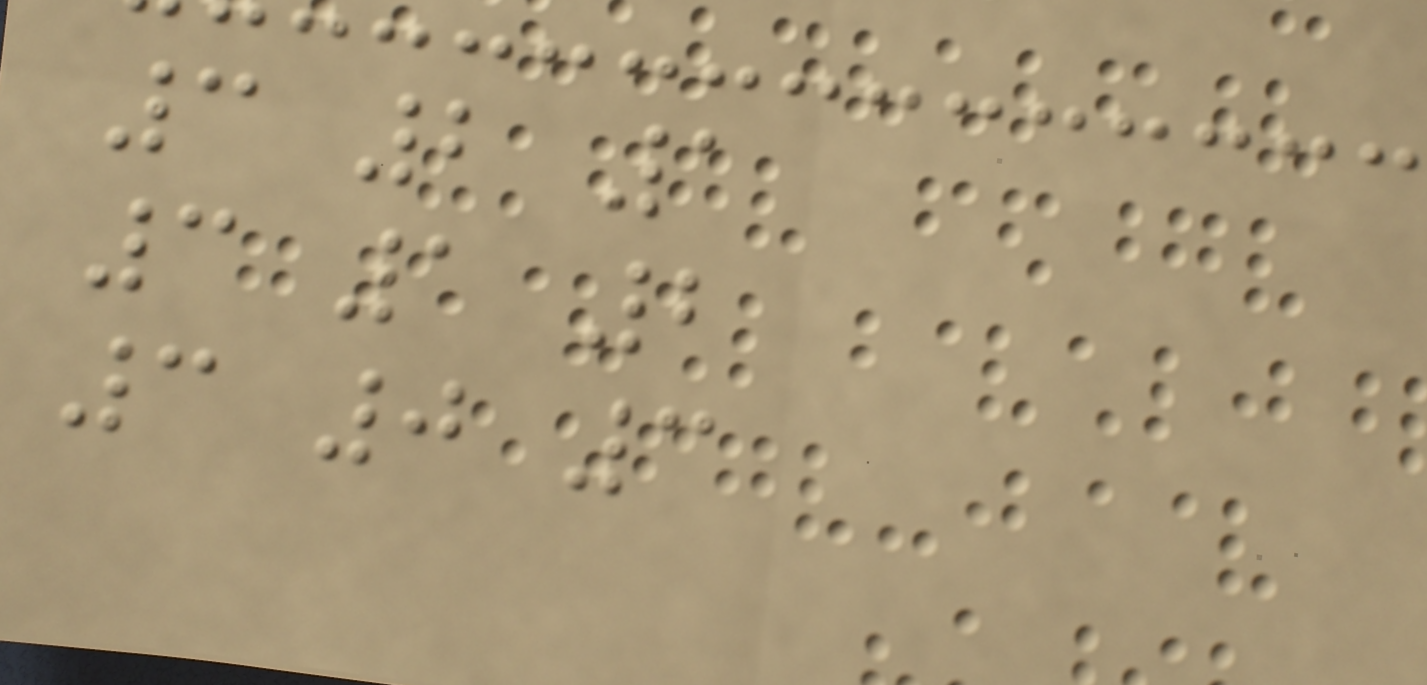3 2 1
3 1 2
3 0 3
